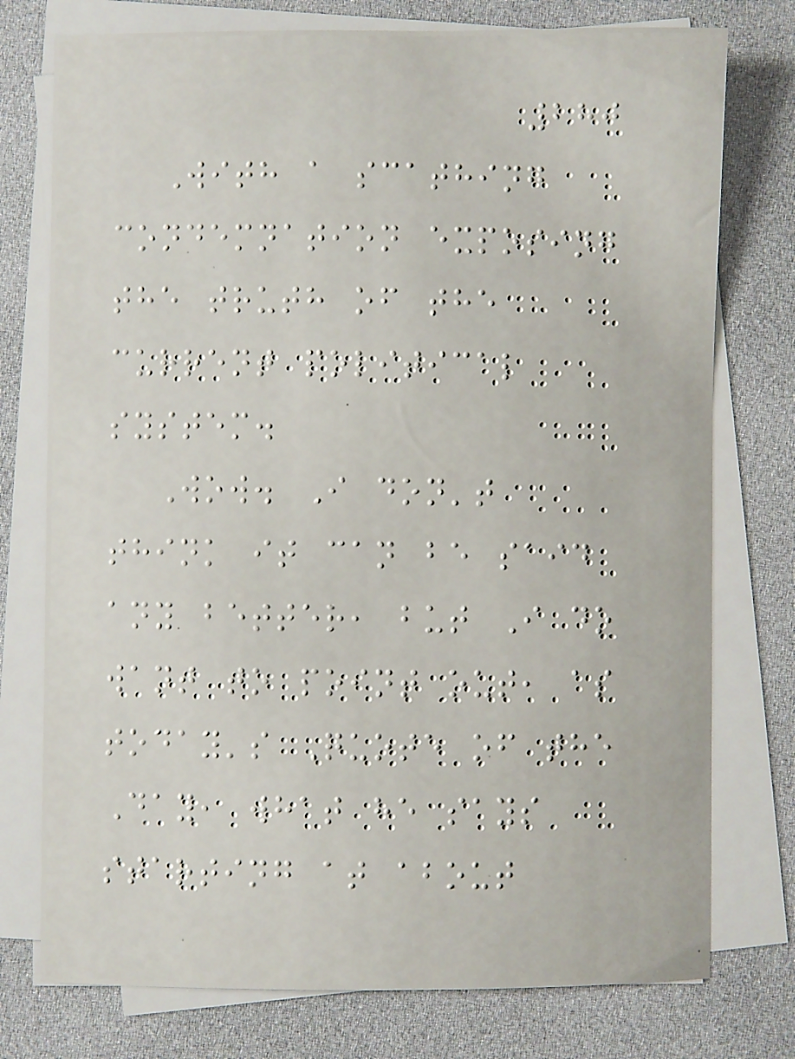280
With a scathing
condemnation exposing
the truth of the
current political
system.
Wow. I don't
think it can be said
any better, but I do
want to point out, as
today's Quote of the
Day, what he says
starting at about
